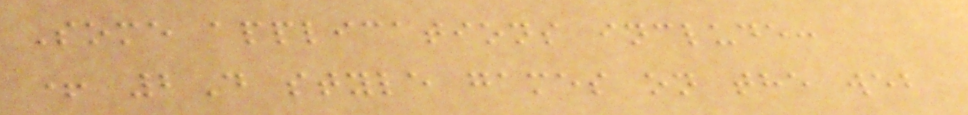Some applications include:
+ 2D style games on the web
